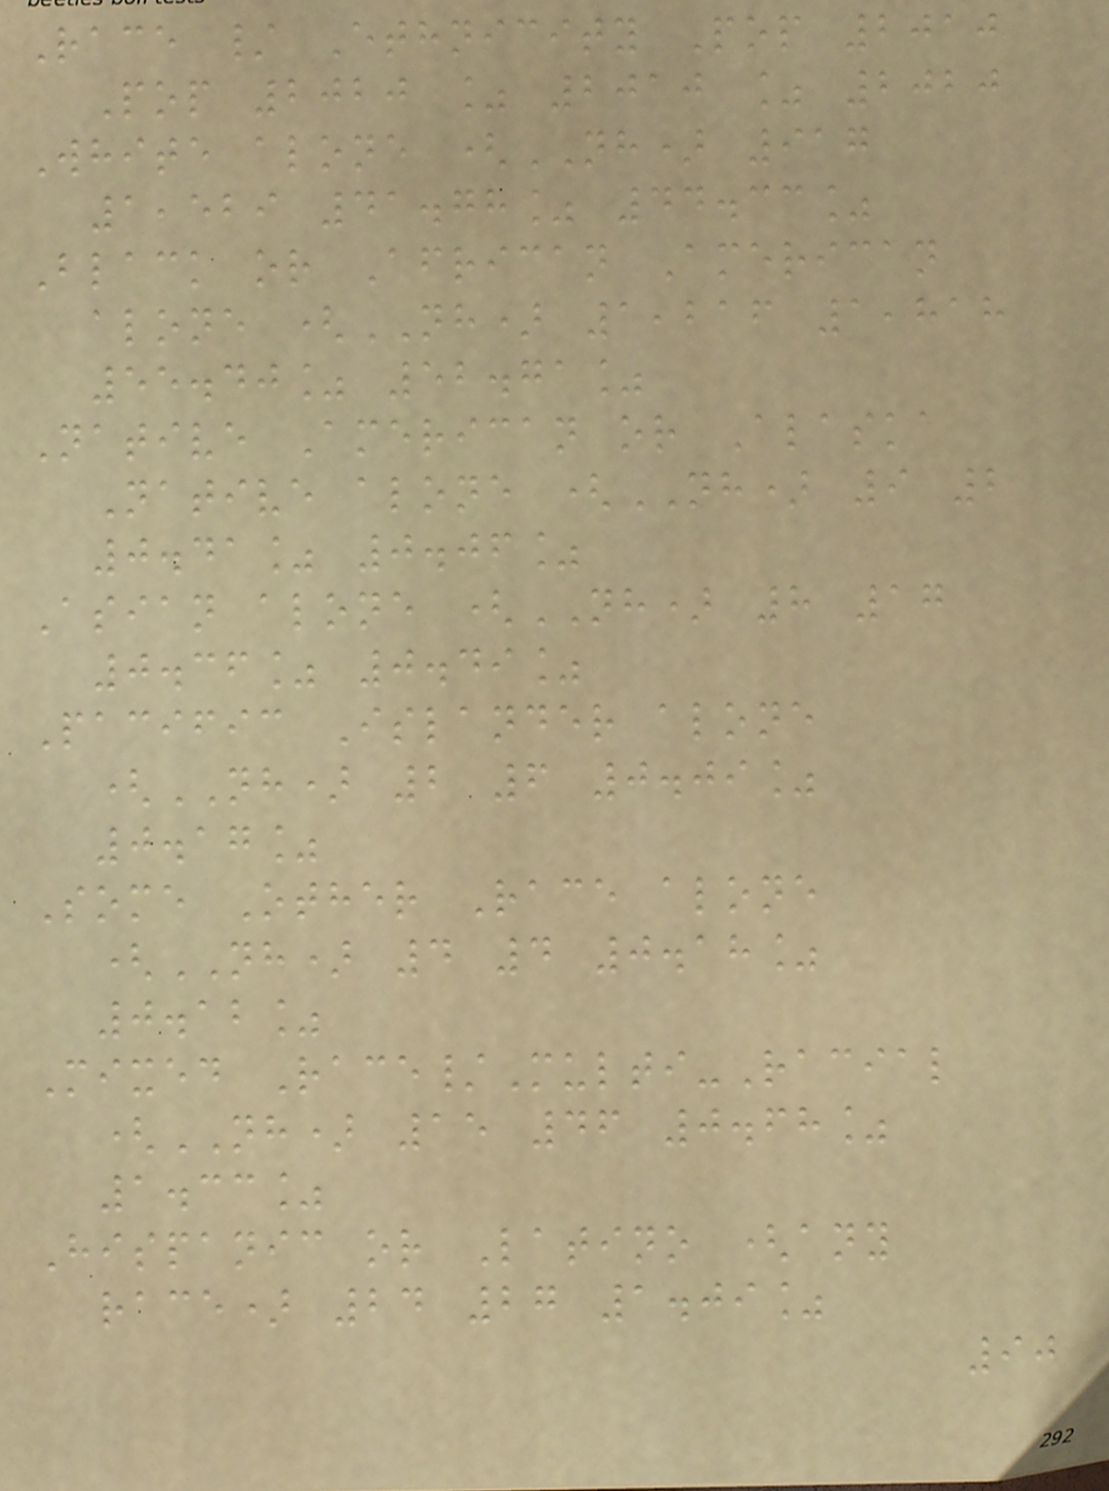Race / Ethnicity Pop 2010
Pop 2020 % 2010 % 2020
White alone (NH) 917
1,529 41.78% 44.33%
Black or African American
alone (NH) 1,216 1,818
55.40% 52.71%
Native American or Alaska
Native alone (NH) 9 2
0.41% 0.06%
Asian alone (NH) 8 17
0.36% 0.49%
Pacific Islander alone
(NH) 2 6 0.09%
0.17%
Some Other Race alone
(NH) 4 4 0.18%
0.12%
Mixed Race/Multi-Racial
(NH) 15 46 0.68%
1.33%
Hispanic or Latino (any
race) 24 27 1.09%
90
